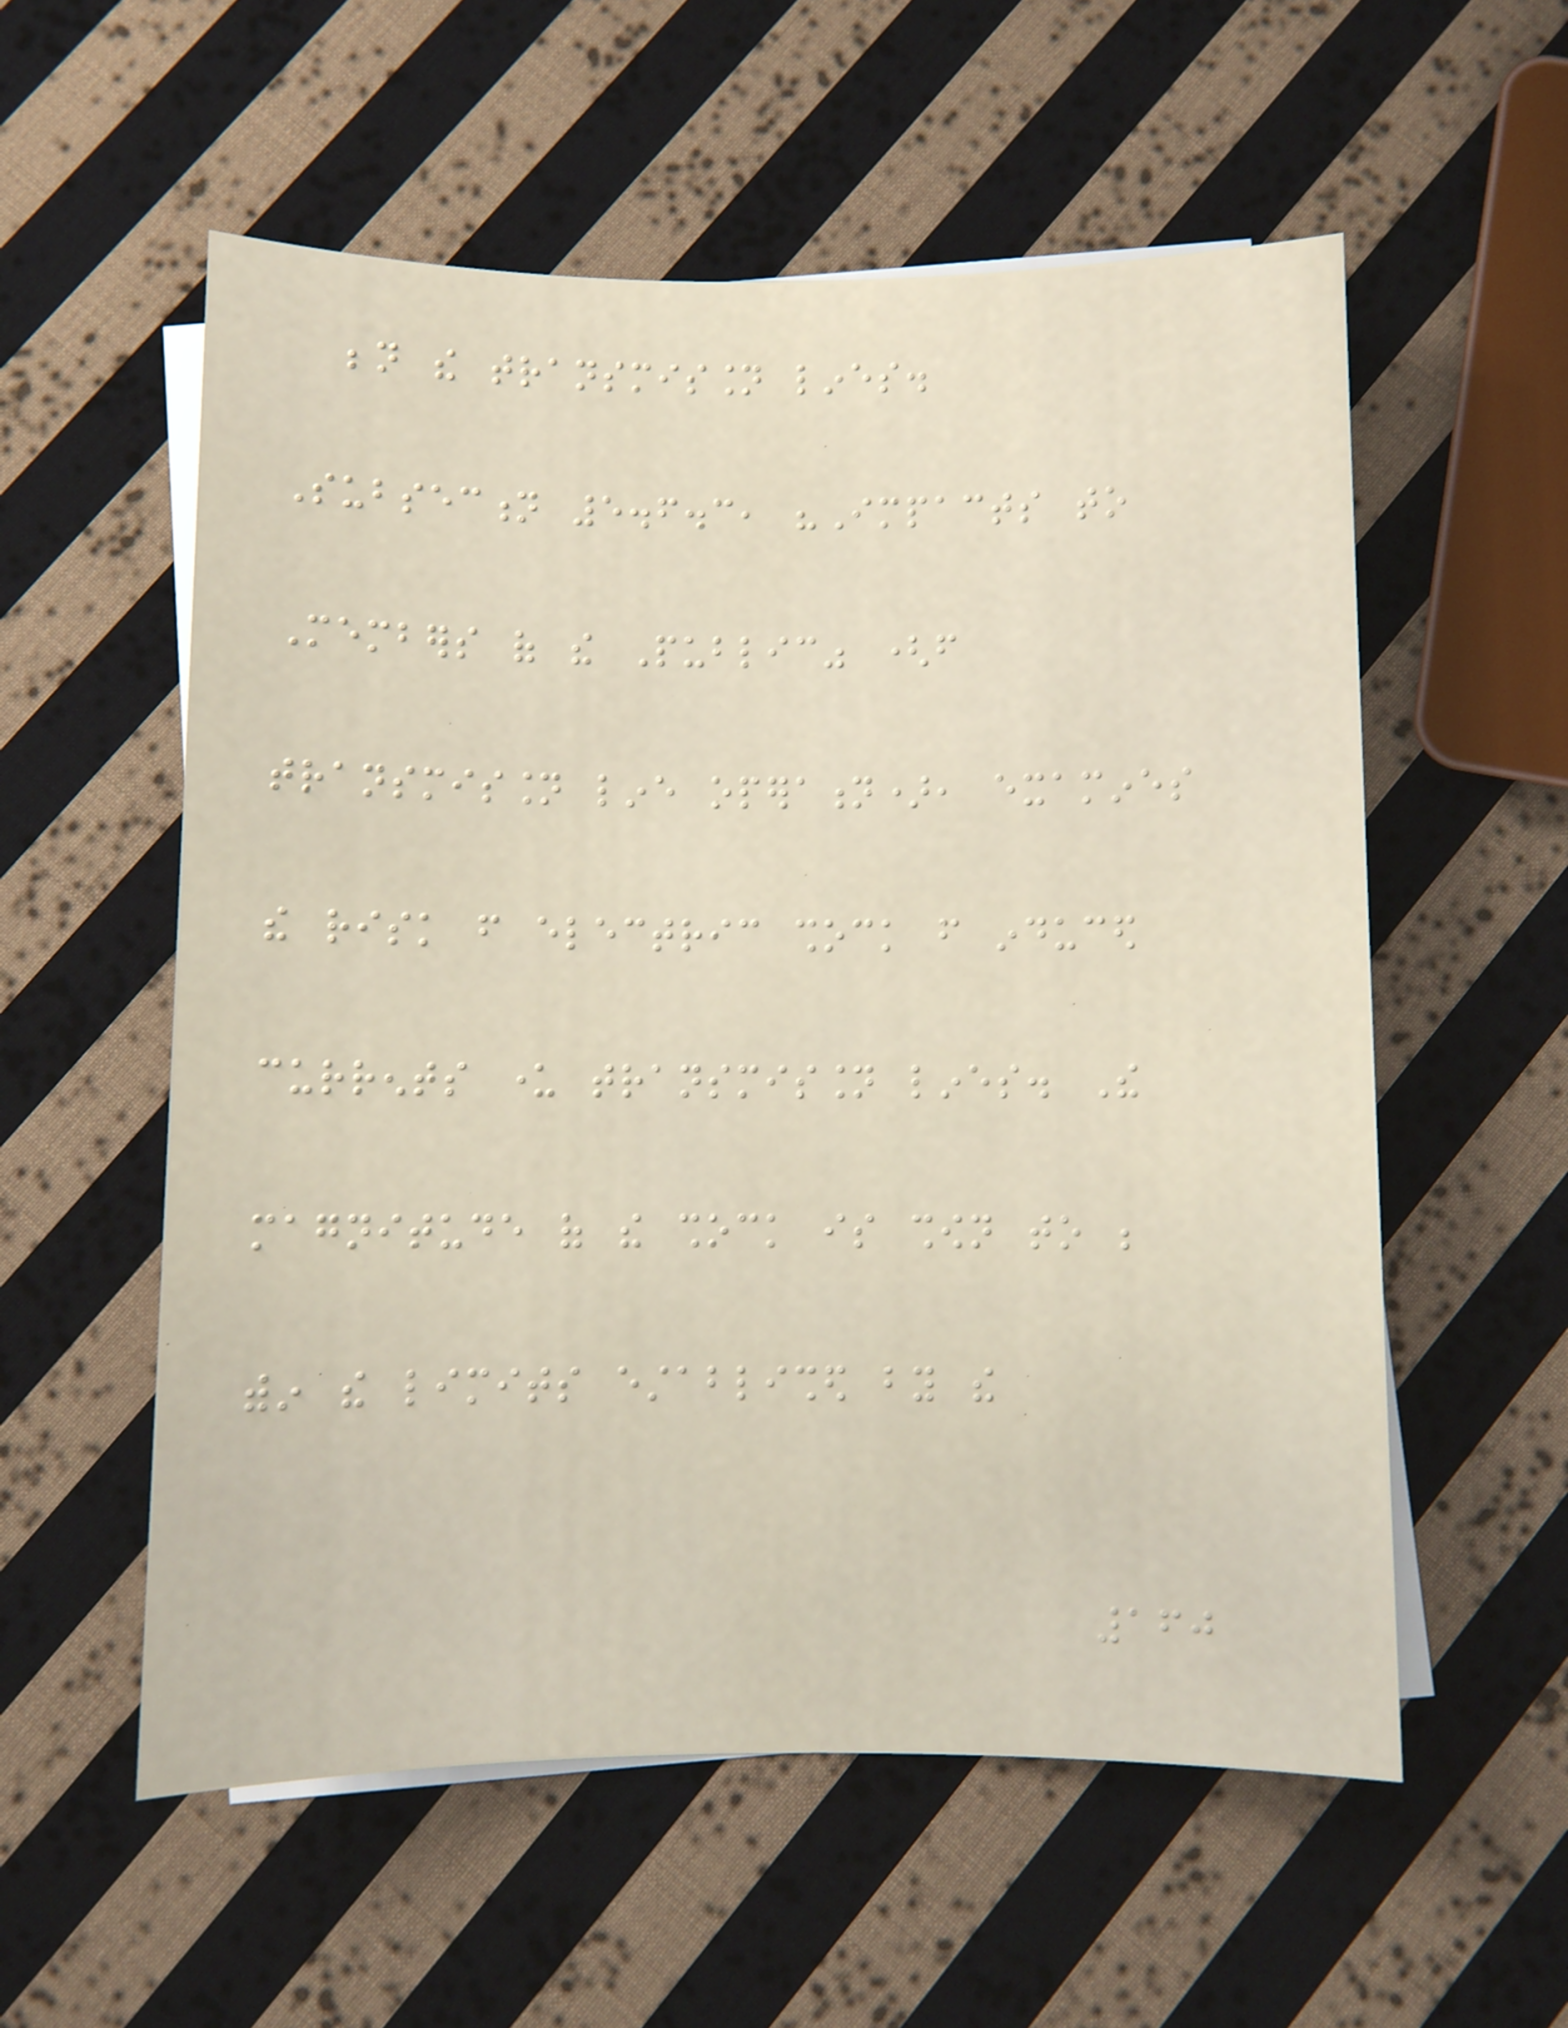beneath the transmission lines.
Subsection 5.6.3, "Impacts to
Members of the Public" (from
transmission line operation), examines
the risk from electric shock from induced
currents under transmission lines. The
magnitude of the shock is shown to be
within the limits established by the
160
